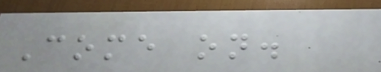Come on.
